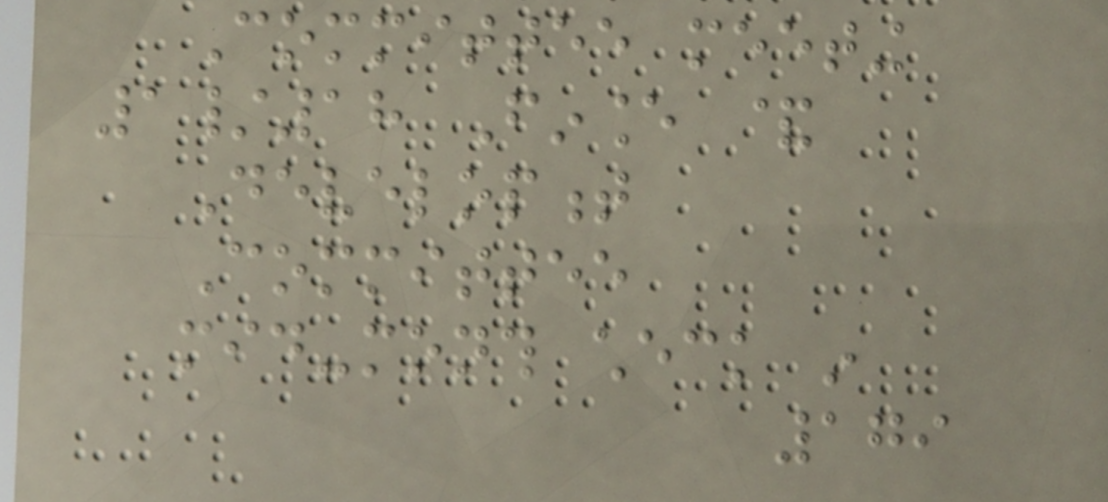Committee meeting
1/18 Finance &
Development
Committee
mid-month check in
179
